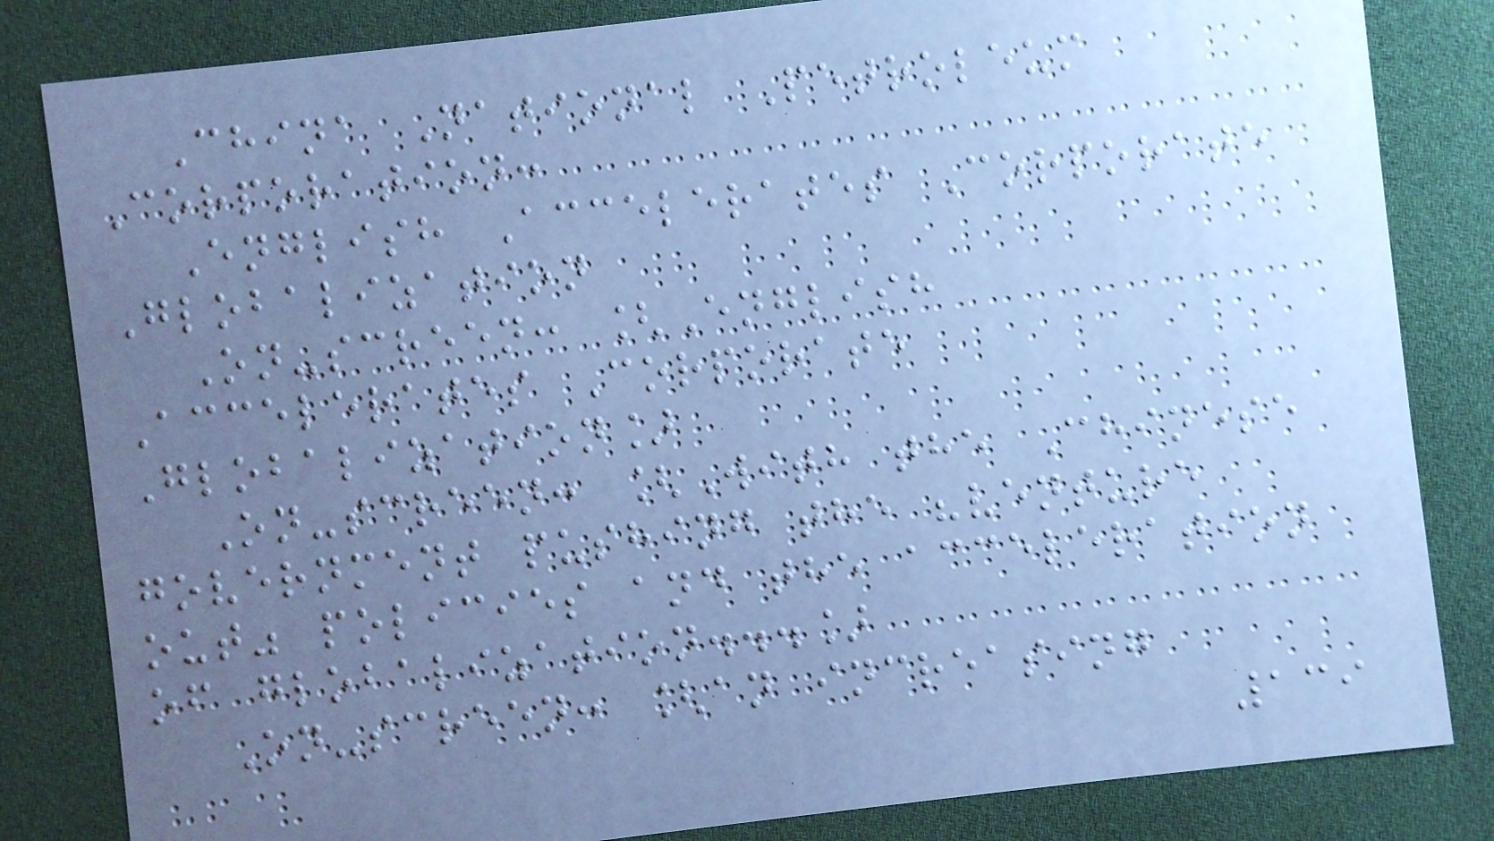China National Petroleum
Corporation:
English Accelerates Corporate
Globalization
On-screen: [English
Accelerates Corporate
Globalization]
On-screen: [With the Chinese
government pushing the "venture
out" policies and the acceleration
of globalization...]
On-screen: [an increasing
139
